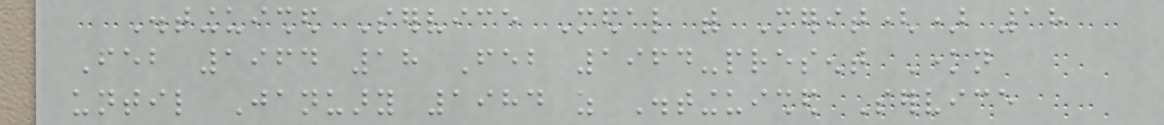Distinguished Service Medal with Merit() 18
Feb 1964 18 Feb 1964-present Known
until January 1984 as Distinguished Service
